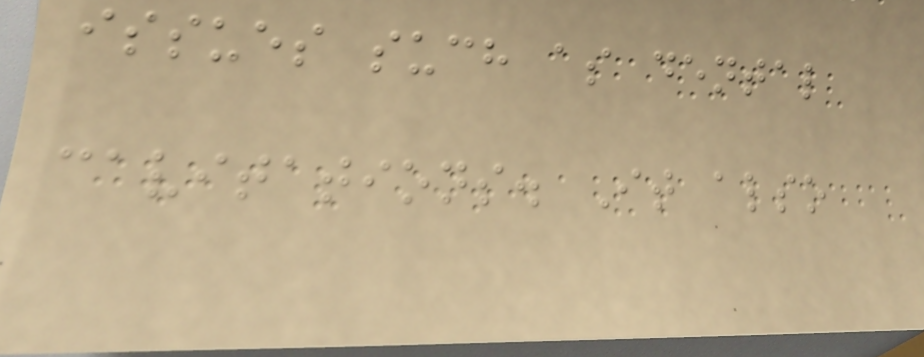issues such as dental
cavitations. It also
